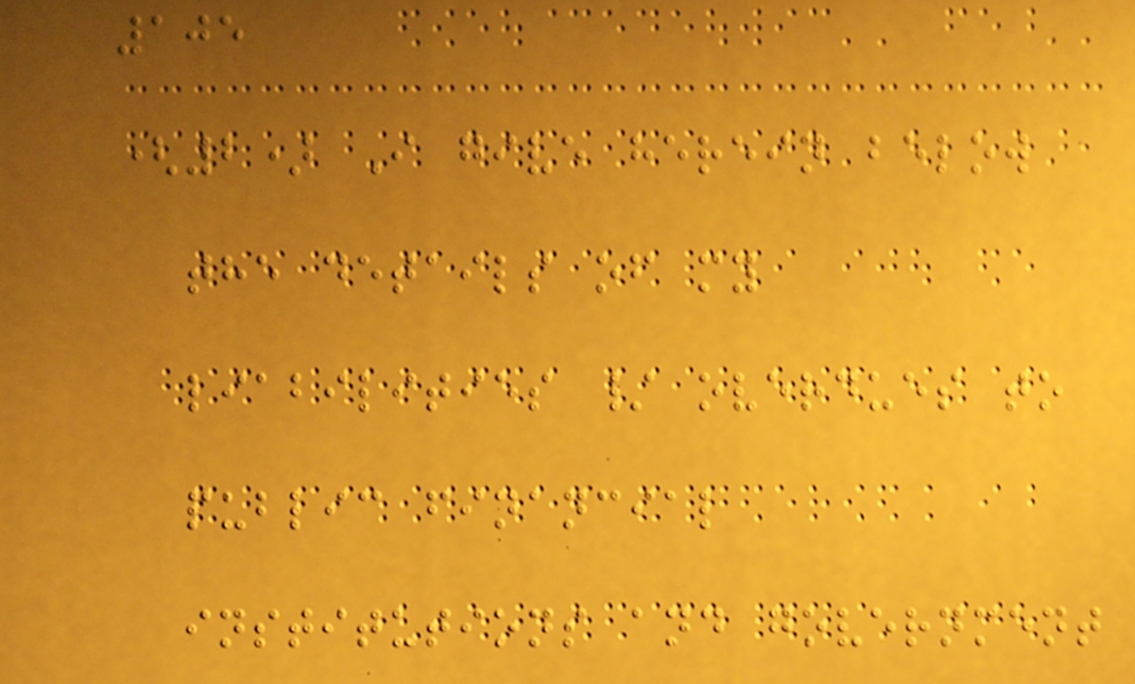105
(2) I give herein below
the details of my
liabilities / overdues to
public financial
institutions and government
